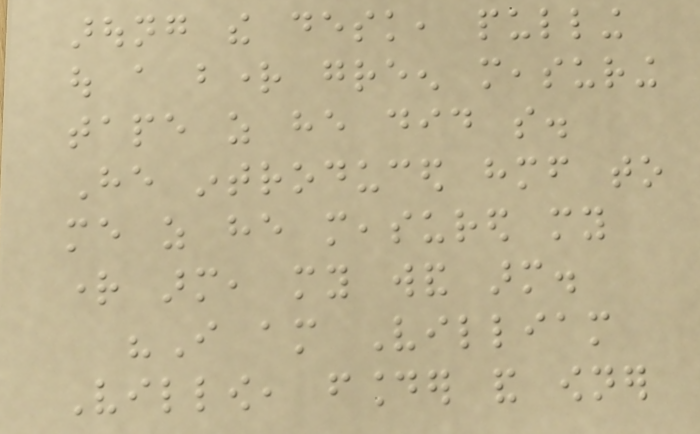aroung the desk, pulling
out a bright green measuring
tape as he did so.
He introduced himself to
me as he measured my
right arm, my wand arm.
"I am Villiam
Villow, founder and owner
